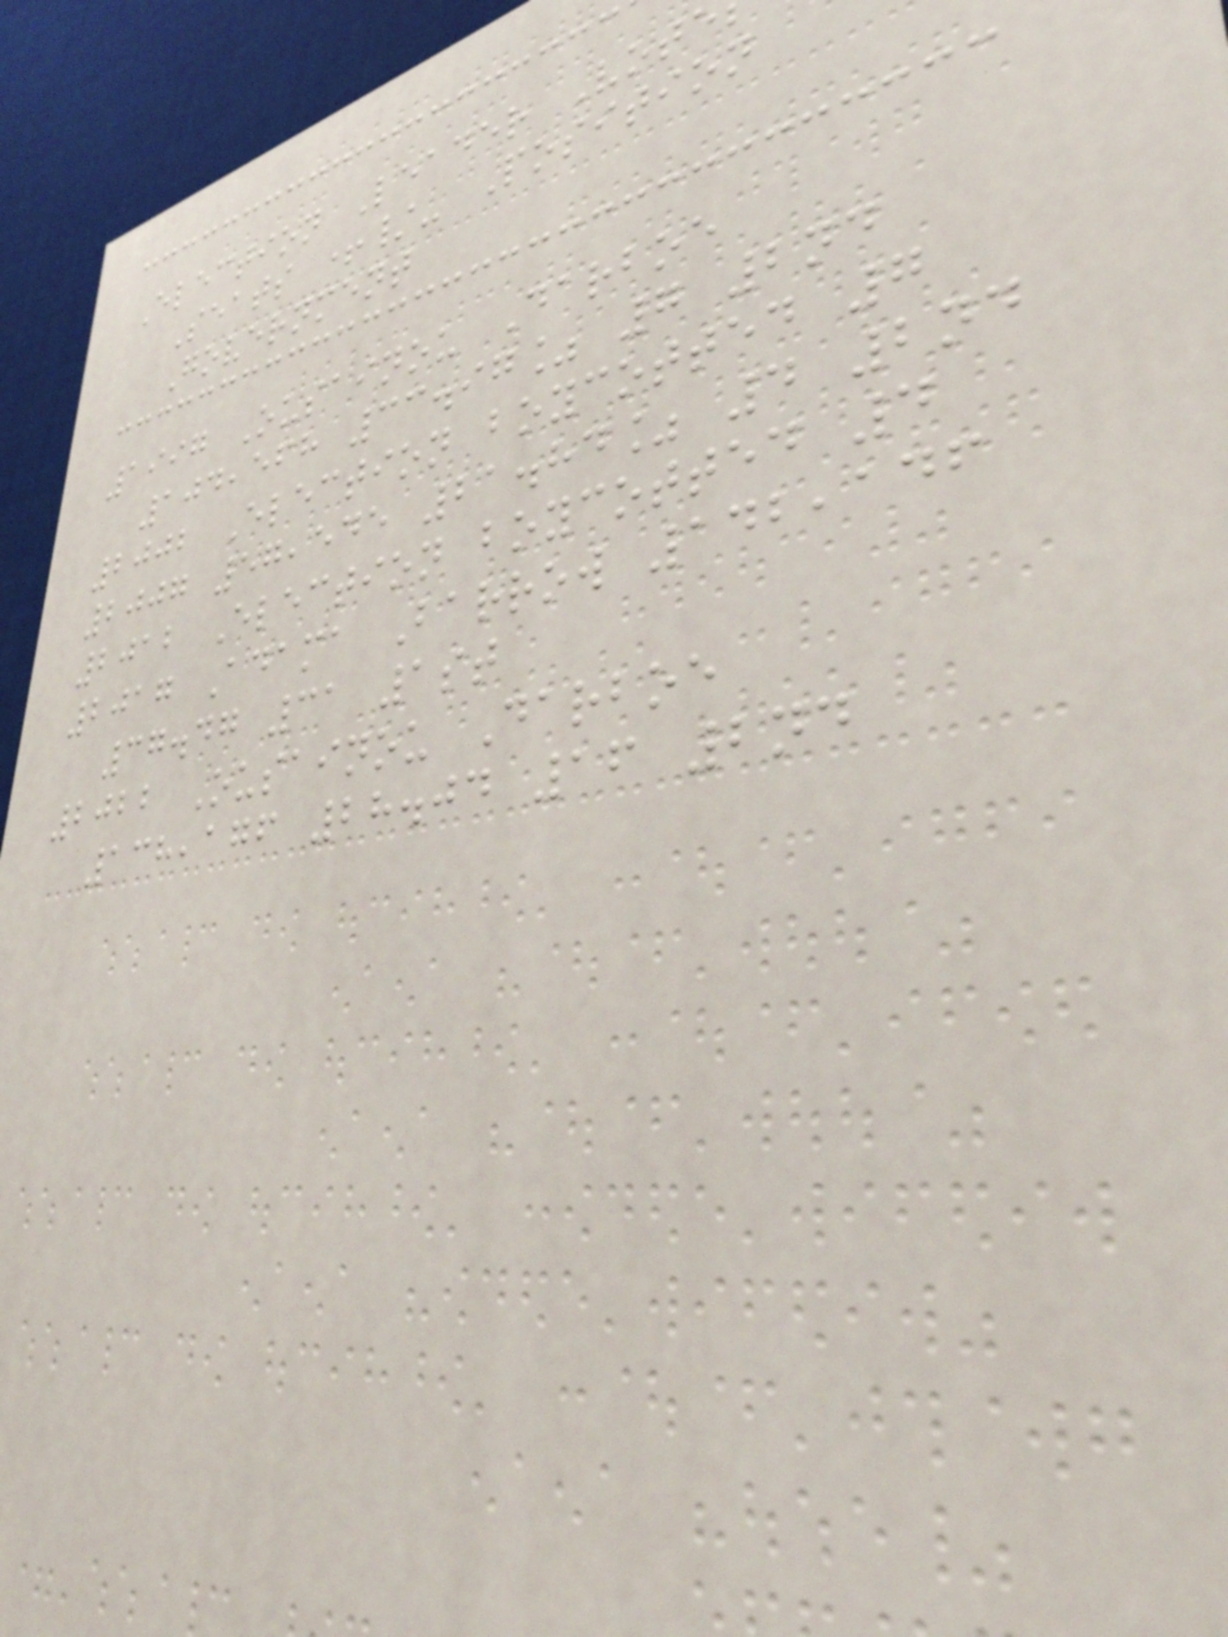Election Leader Vot
Seats +/- Position
Government
1997 Ousainou Darboe
104,568 33.97% 7 2nd
2002 Election boycotted 7
2007 57,545 21.84% 4 2nd
2012 Election boycotted 4
2017 Adama Barrow 142,146
37.47 31 1st
2022 Ousainou Darboe
138,176 28.04 16 2nd
